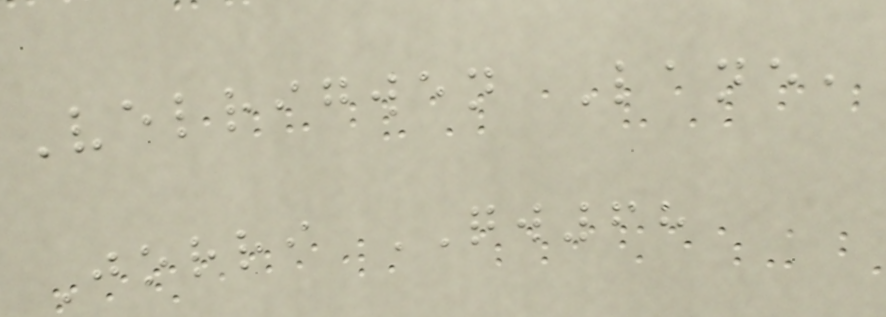Velrigwen Lane,
Jorri QW68
